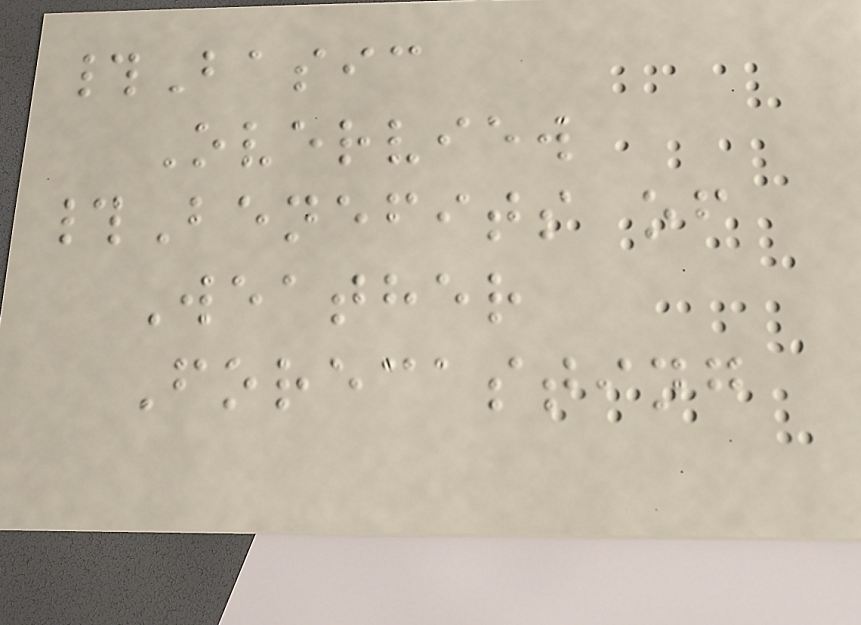#Basic
Overview
#Benefits of
Weather
Forecasting
